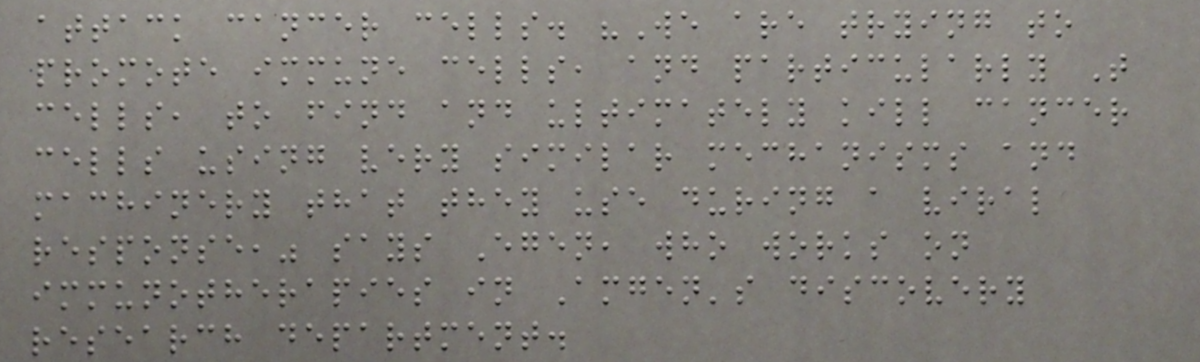attack cancer cells. "We are trying to
promote immune cells, and particularly T
cells, to find and ultimately kill cancer
cells using very similar mechanisms and
machinery that they use during a viral
response," says Egen, who works on
immunotherapies in Amgen's discovery
research department.
